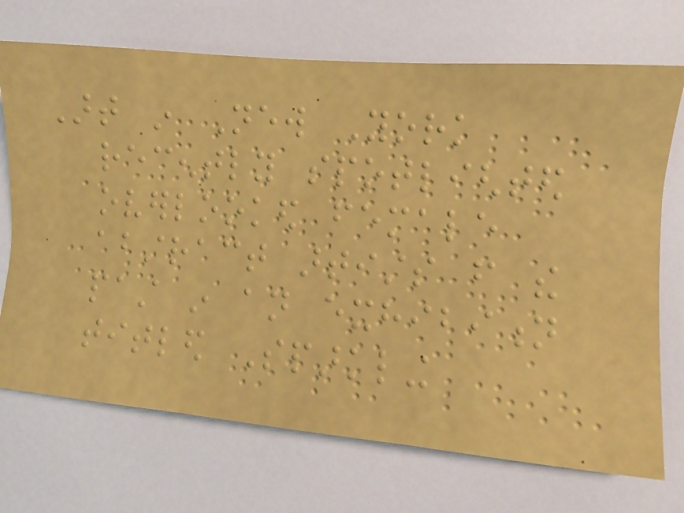Art in New York
recently spotlighted
overlooked female
abstract artists from the
past in an exhibition
titled Sparkling
